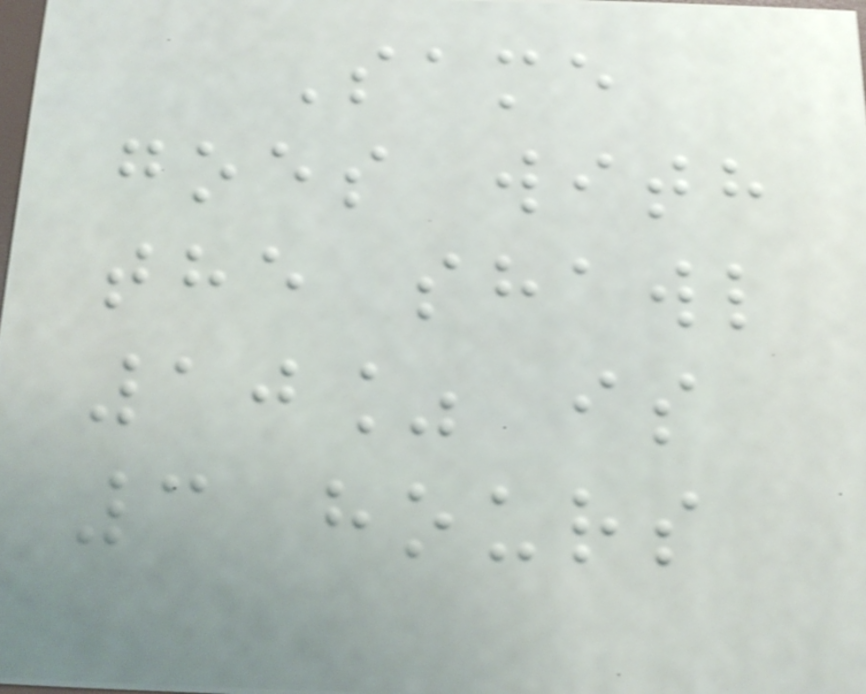Same
goes with
the shawl
10% is
3 hours
